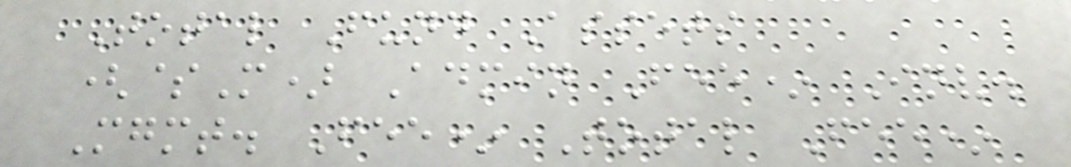Total Fund Assets
($M) Admin Fee* Inv.
Mgmt. Fee* Total Fee*
